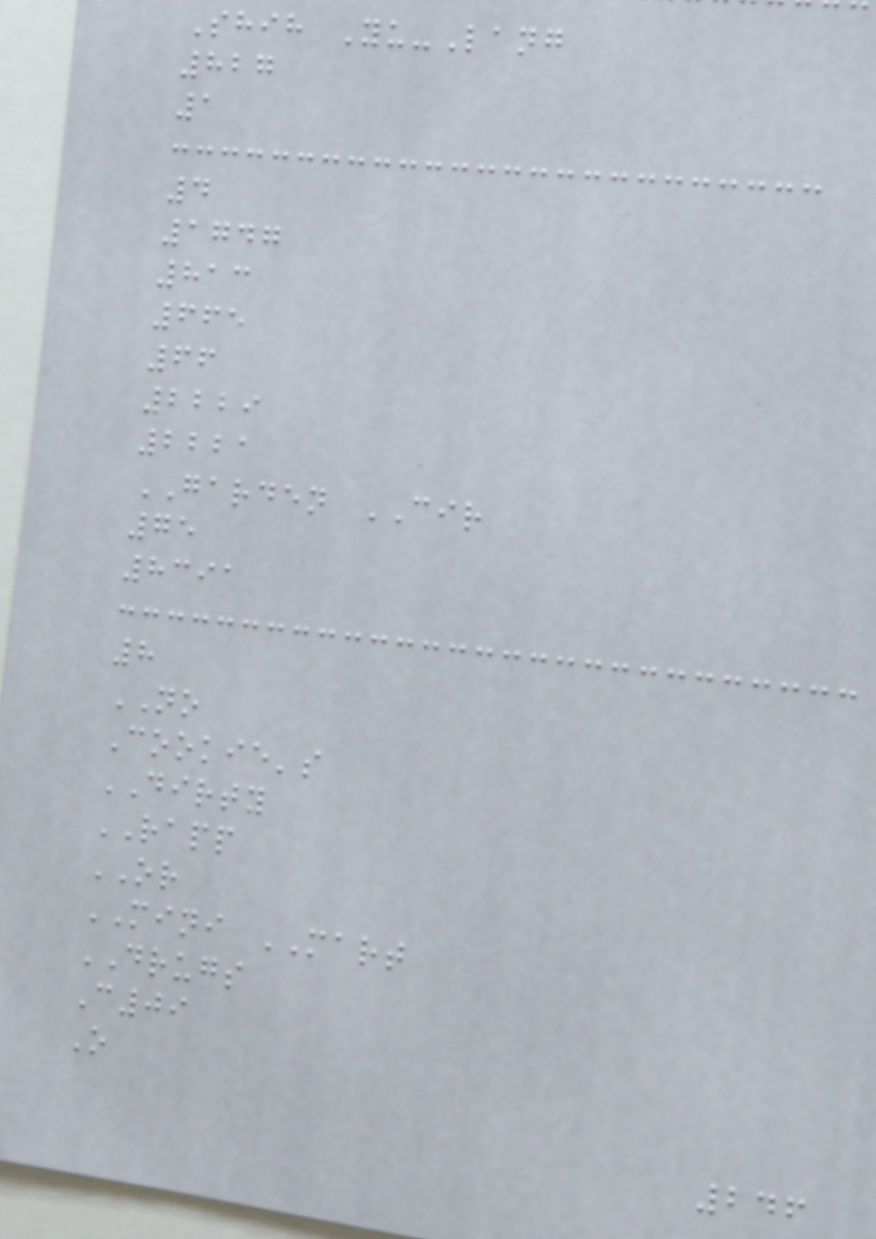Shih Yu-Lang
827
1
4
1747
813
665
66
2229
2221
GARDEN CIR
75
8391
8
NO
Cookie's
DIRTY
RAPP
OR
MINI MART
DRUGS
C09
O
246
